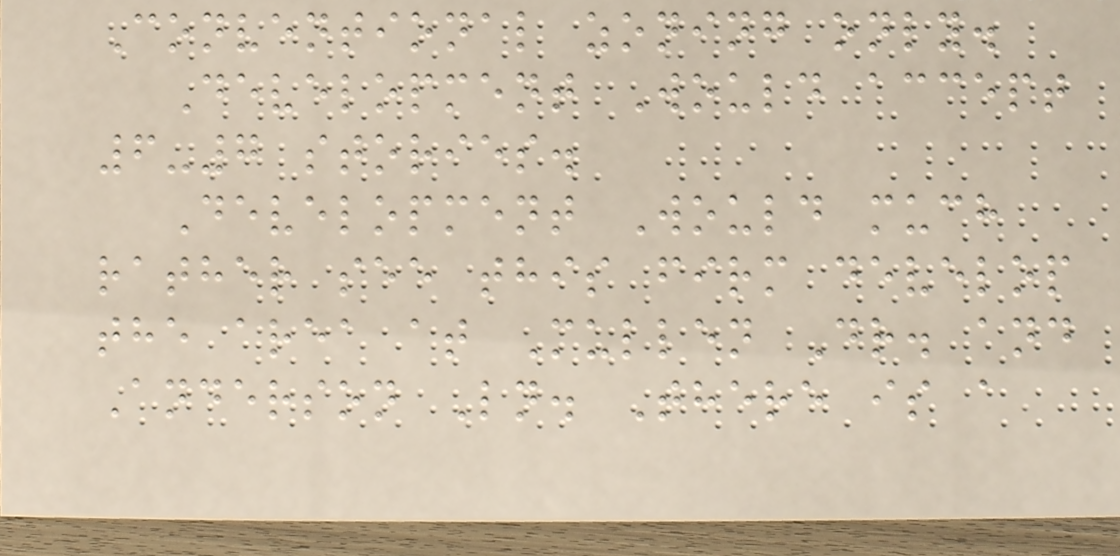Conventional zoning only.
Development Would accept
6-7 stories.
Development Would much
rather see this firm develop
the area at Mullen Dr. and
Anderson Ln. There is a
